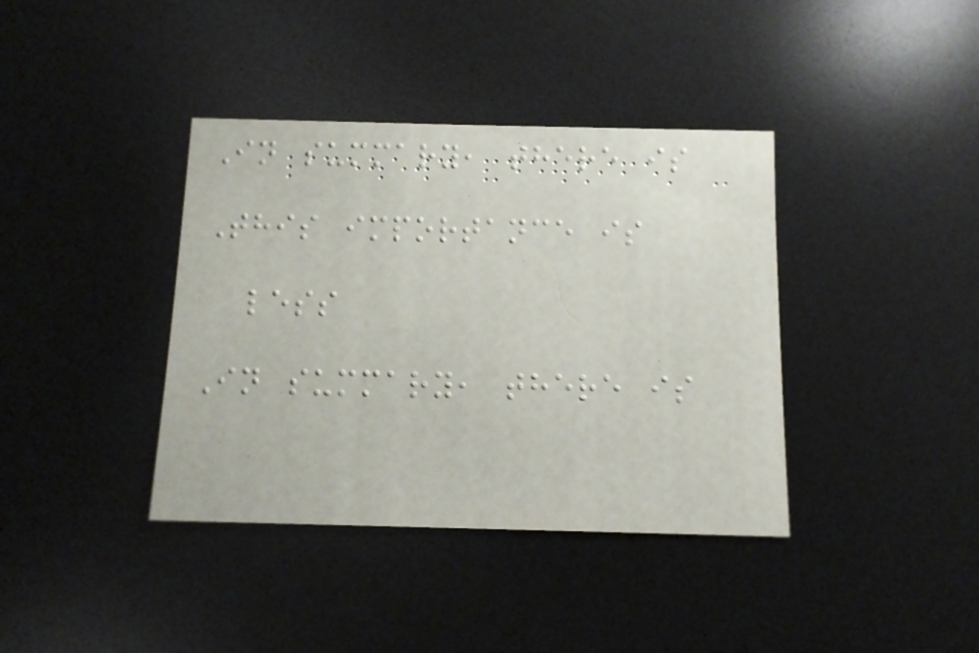In summary, there is
This importance is
less
In summary, there is
